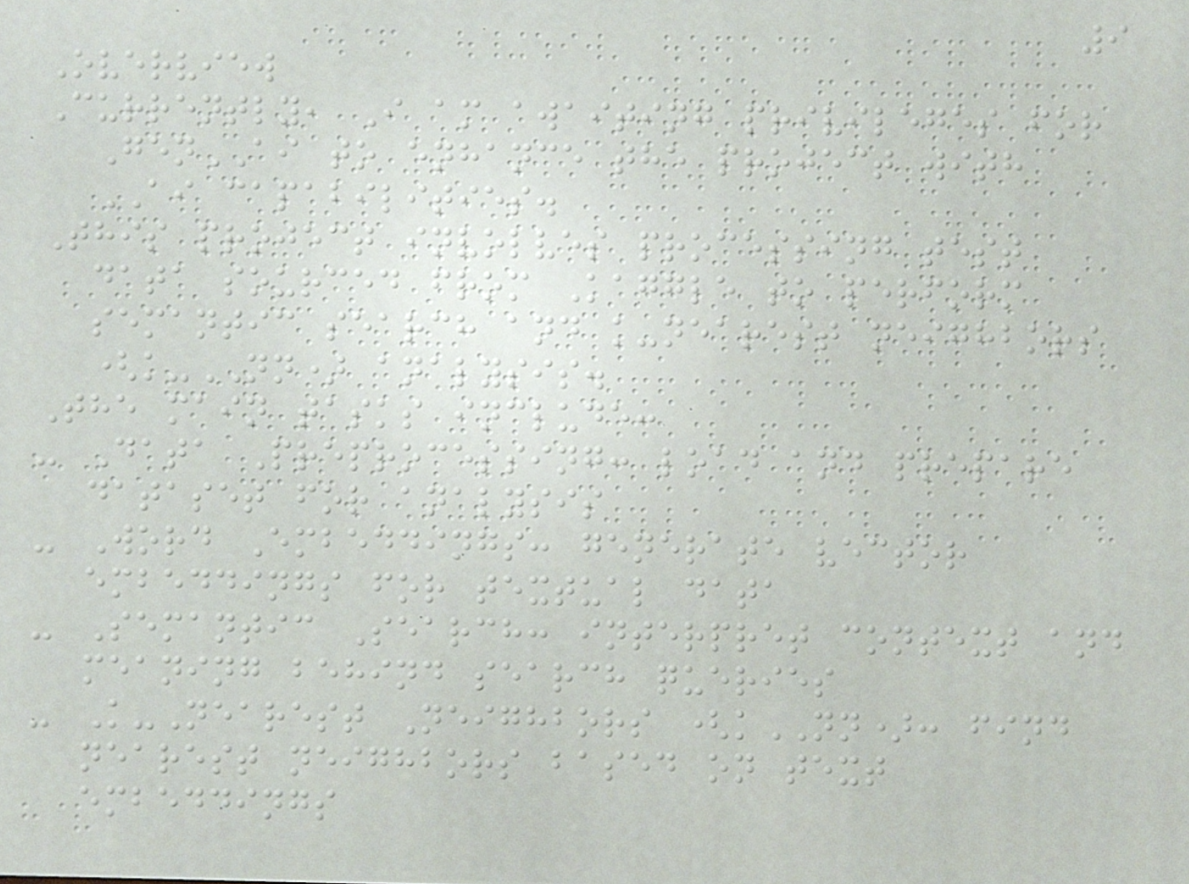9
Overview
Currently, I am awaiting privileges for
GenAI to enhance the project with
AI capabilities.
This project involves processing test
data sourced from Kaggle to perform
semantic search and k-nearest neighbors
(k-NN) analysis.
The main tasks include:
- Data Preprocessing: load and prepare
dataset for analysis
- Word Embeddings: generate vector
embeddings for textual data
- Semantic Search: interpret context and
meaning behind search queries
- K-Nearest Neighbors (kNN): find
nearest neighbors based on text
embeddings
